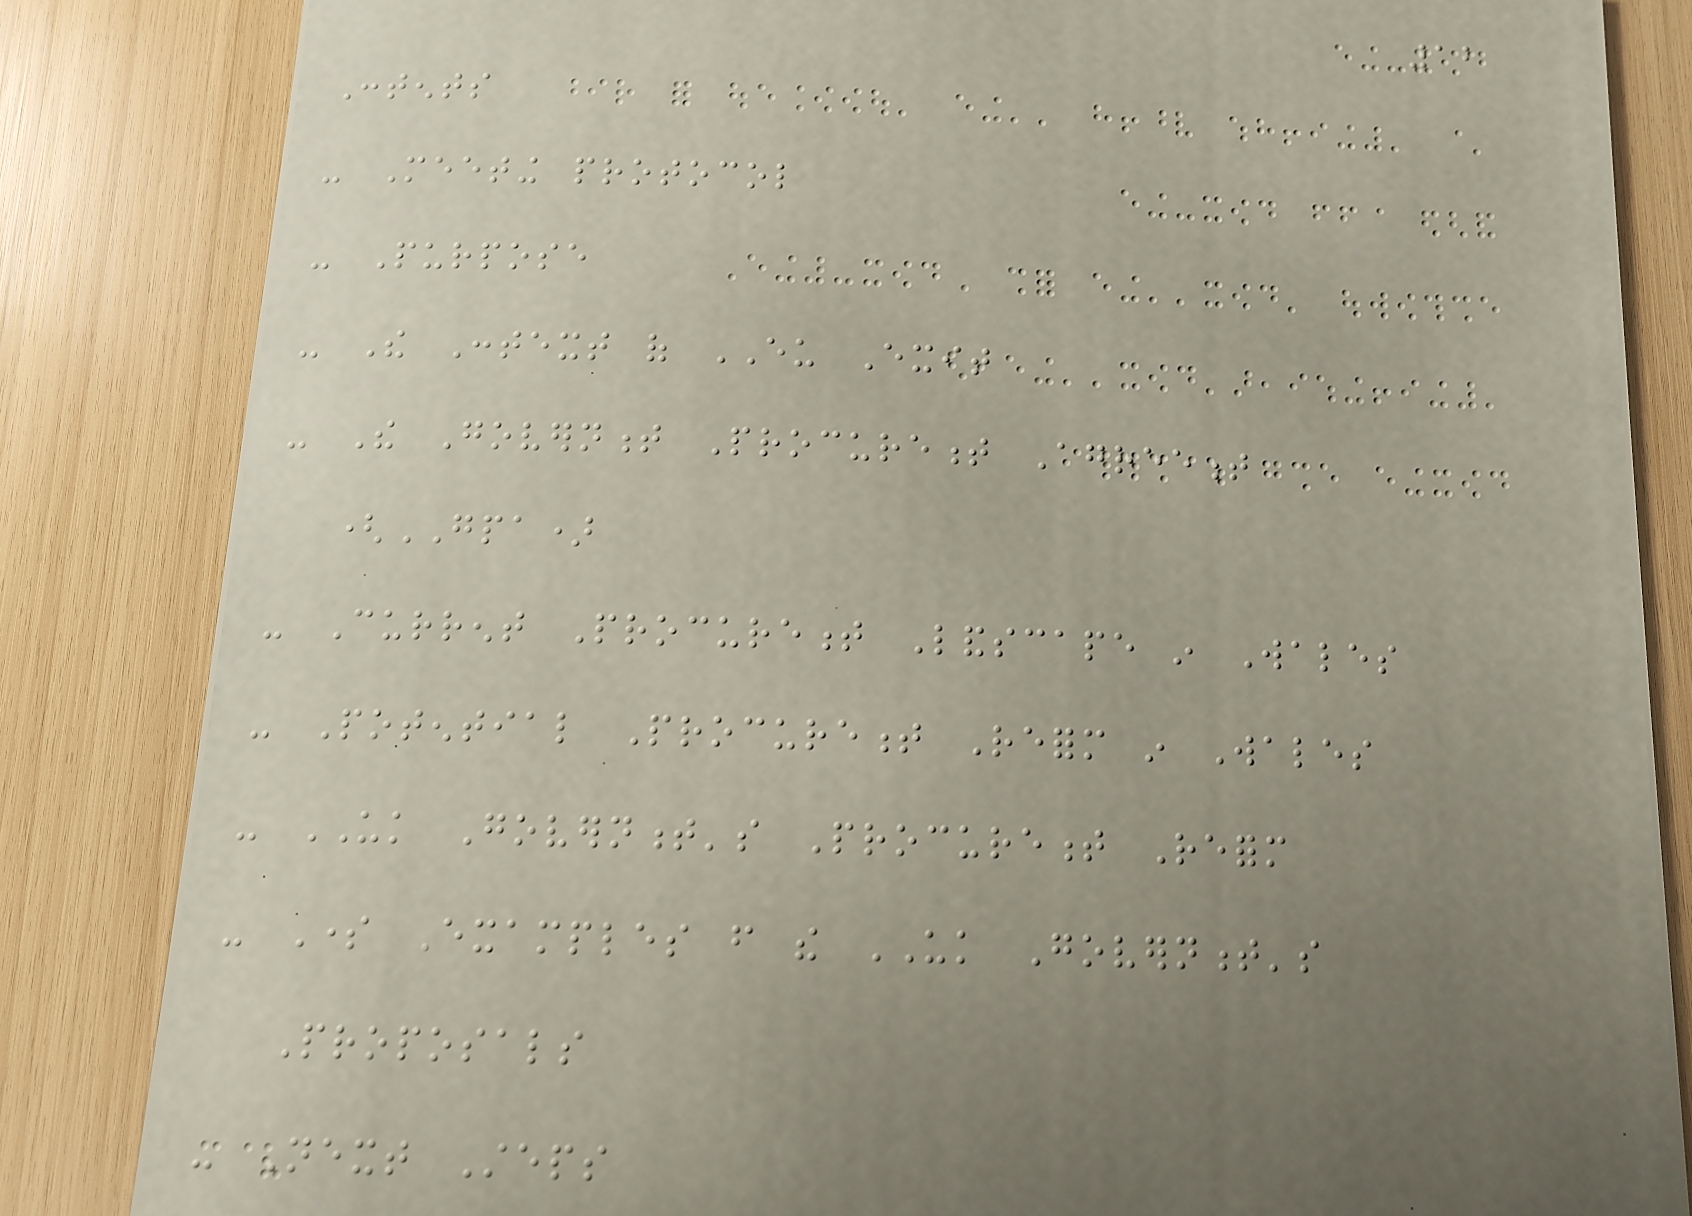12
Contents
- Meeting protocol
- Purpose
- The Context of EU Exit
- The Government Procurement Agreement
(GPA)
- Current Procurement Landscape in Wales
- Potential Procurement Reform in Wales
- UK Government's Procurement Reform
- Some Examples from the UK Government's
Proposals
- Next Steps
